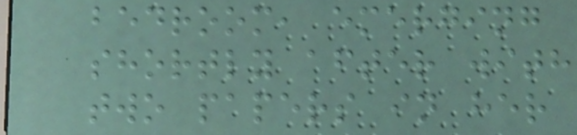bedroom, emerging
shortly after with
two papers in her
